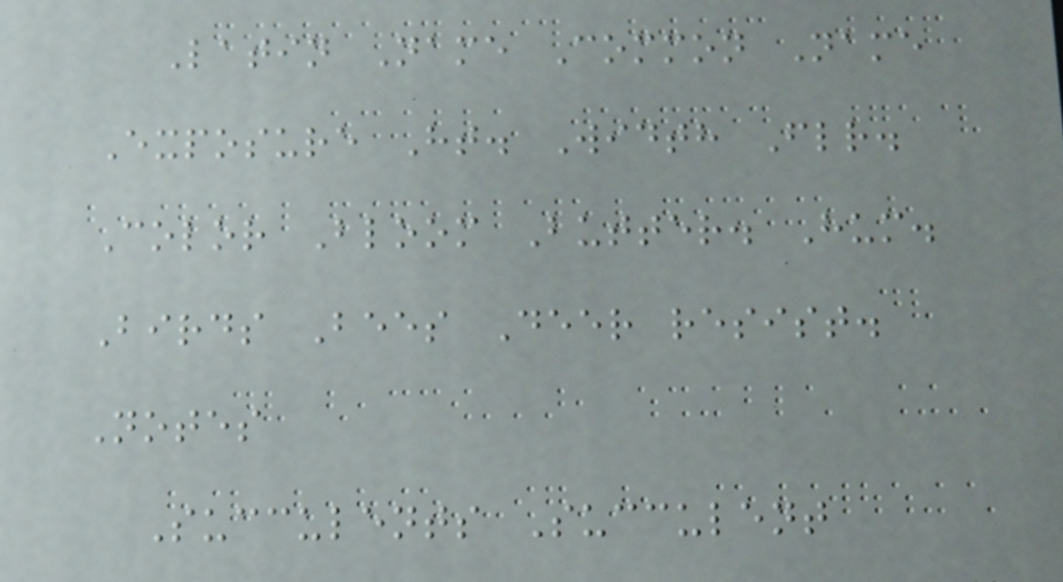Latin Name Common Name
Exposure Ht. Width Flr.
Color Bloom Butter. Hum.
Birds Bees Deer resist.
Notes
Succulents Succulent
